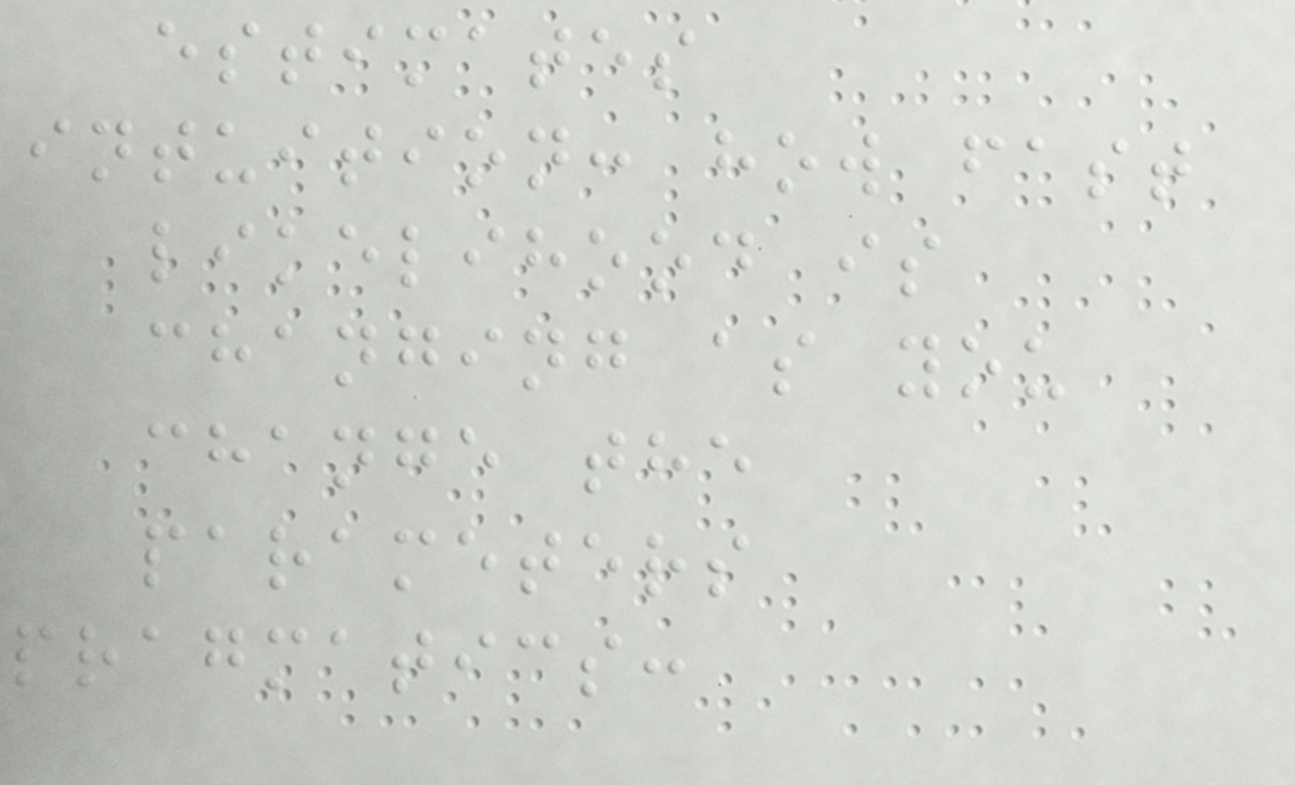estimates
intuition: how fast
likelihood is
changing as you
change the
parameters
pragmatics:
